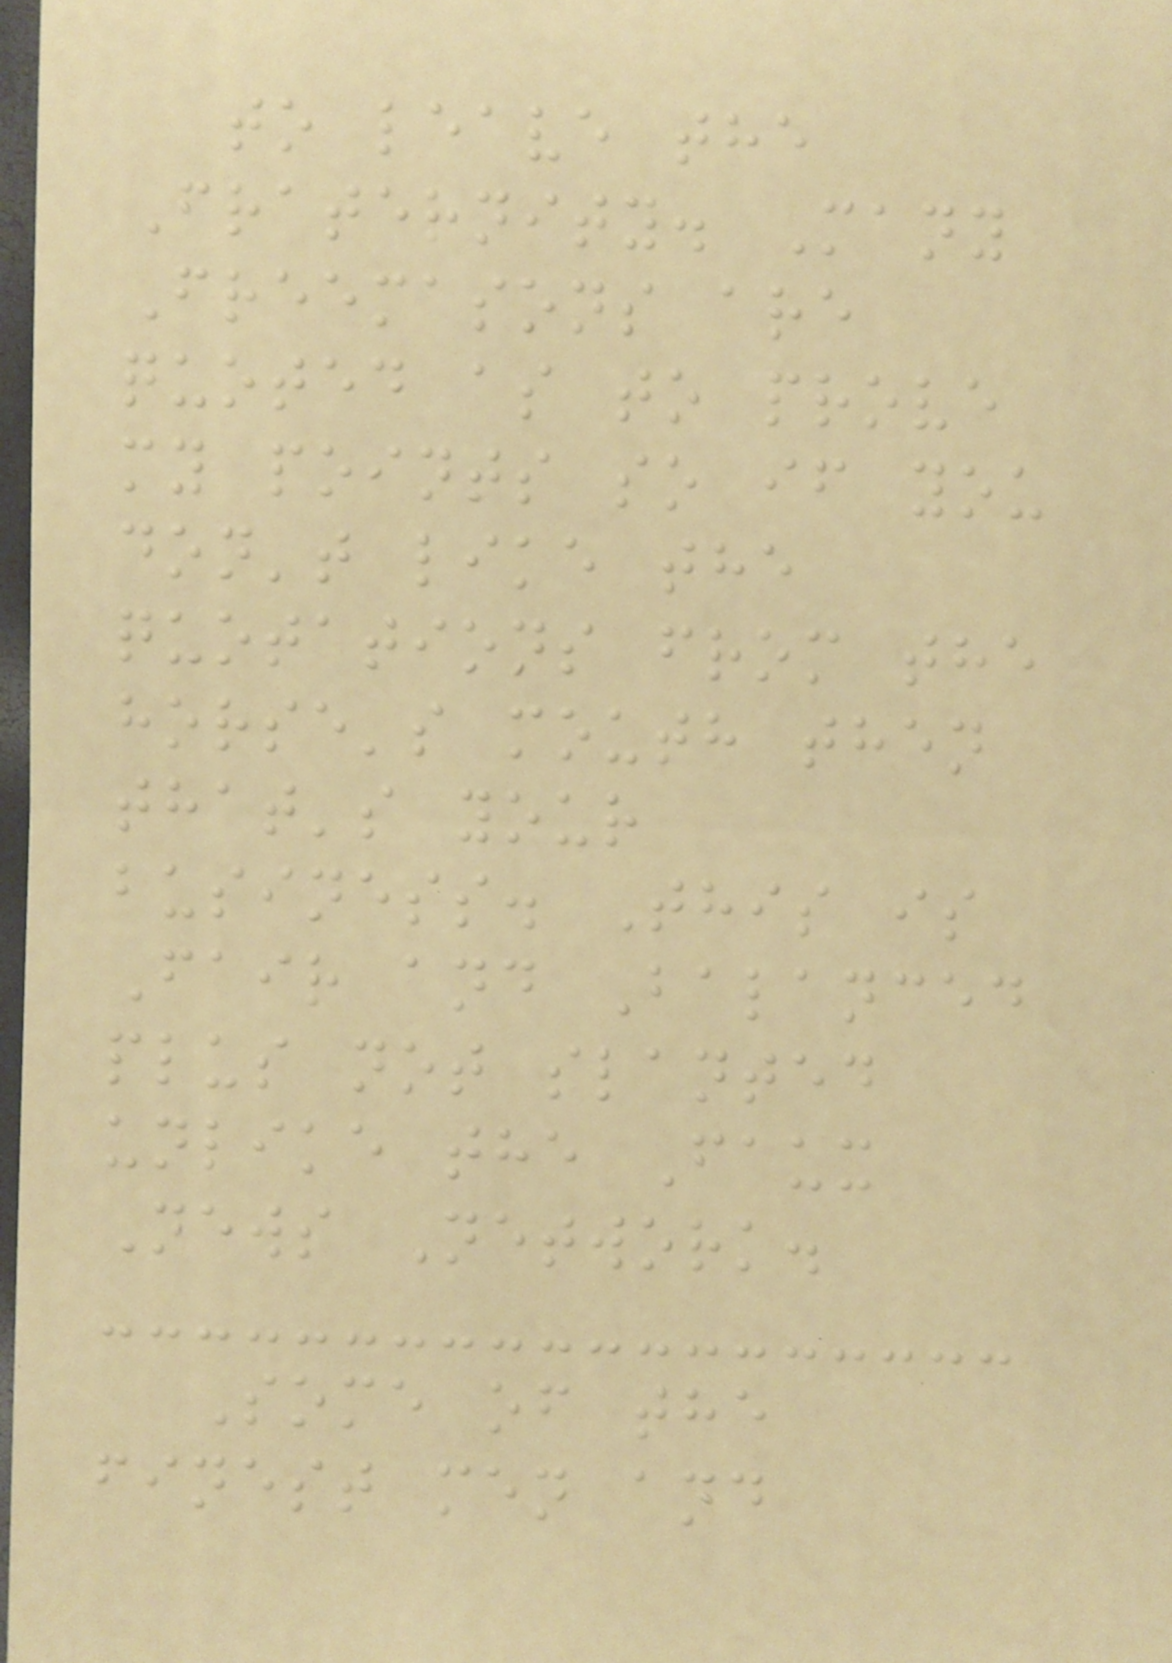to leave the
Fraternity. Many
Freemasons are
quoted as to prove
my points so if you
don't like the
quotations from the
horse's mouth then
that's your
business. This is
Fair and Balanced
plus not slanted
unlike the Faux
News Network.
Some of the
finest men and
